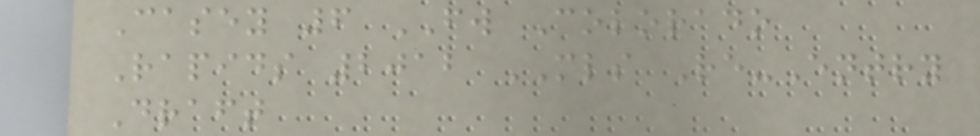Casey 6 FW Colorado
Rapids 2012 MLS Re-Entry
Draft
